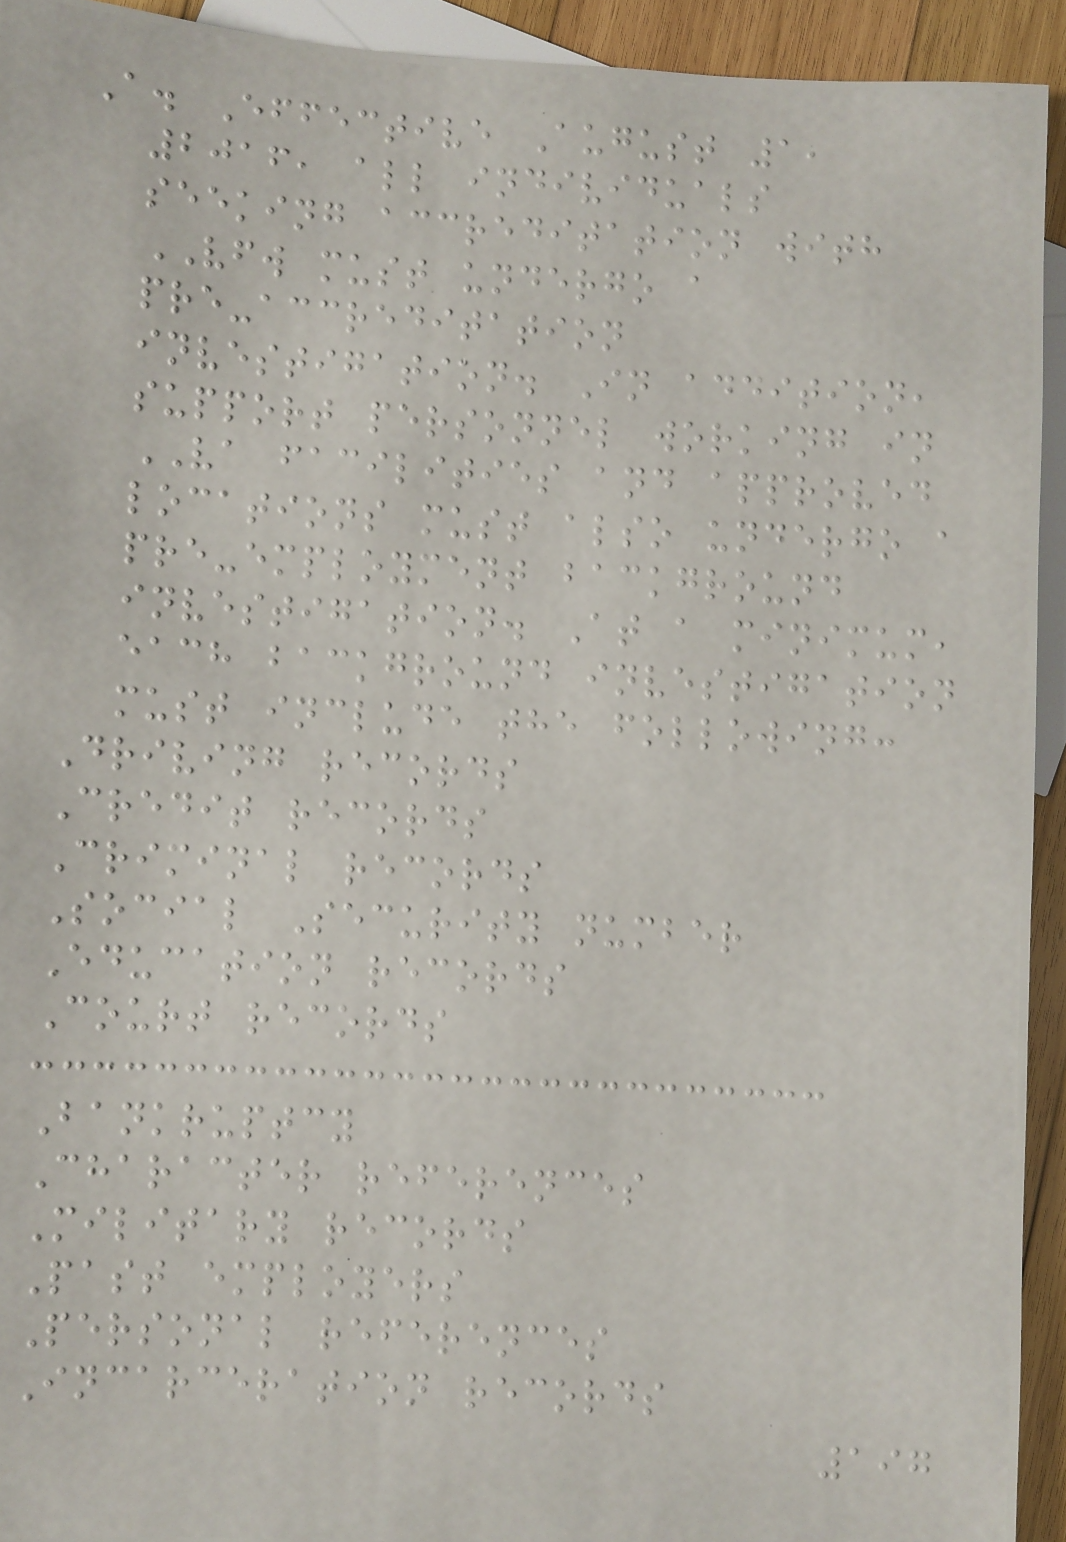A. Effective August 1,
2016, all individuals
seeking accreditation with
VFW must undergo a
pre-accreditation
investigation. In addition,
support personnel working in
VA facilities and approved
locations must also undergo a
pre-employment background
investigation. At a minimum,
each background investigation
must include the following:
Driving records
Credit records
Criminal records
Social Security number
Education records
Court records
Bankruptcy
Character references
Military records
Past employers
Personal references
Incarceration records
197
